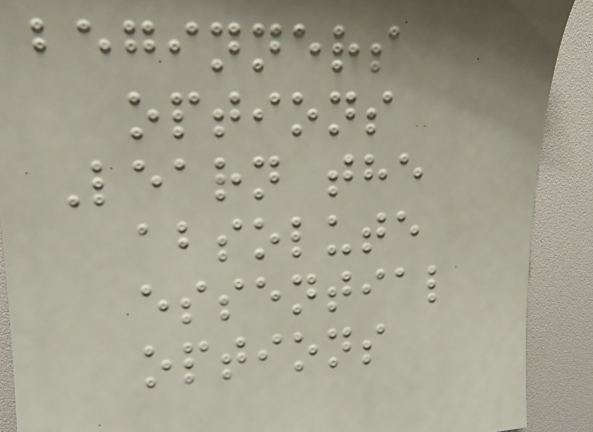beginners
options
Learn the
absolute
essential
options
